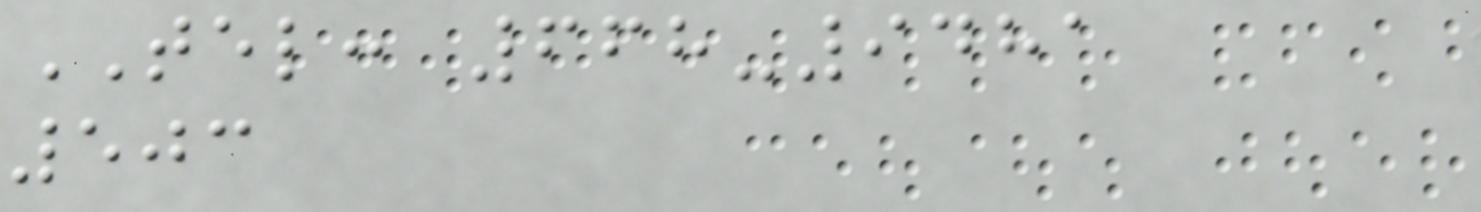TEL: 668-9481
503
